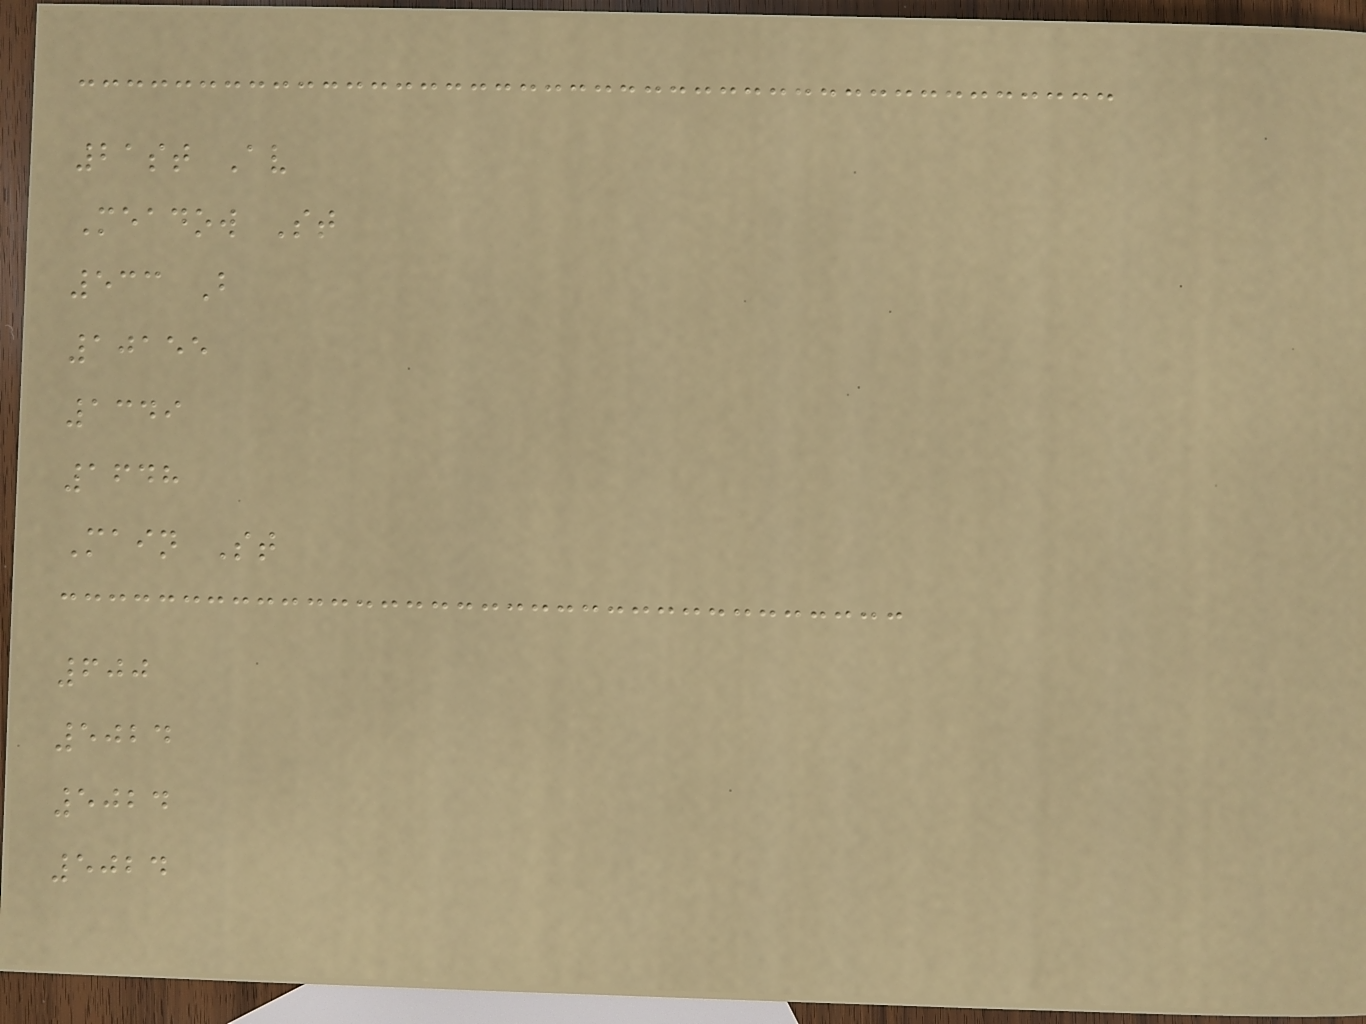21st Av
Meadow St
533 B
10155
1349
1648
Main St
600
5024
5024
5024
